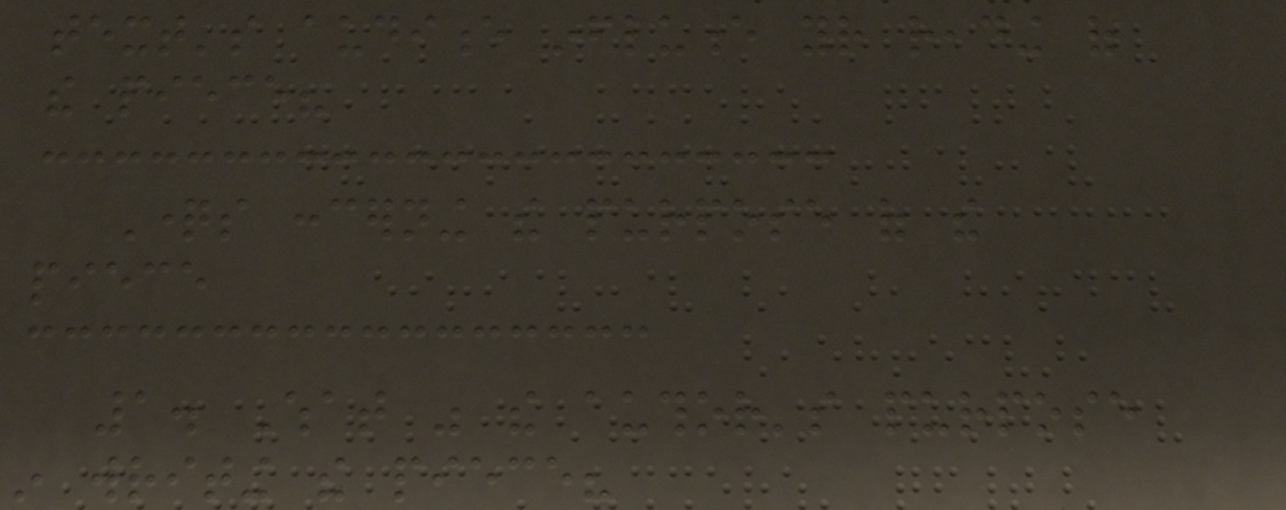text's audience influence your reading of
the piece?
Questions concerning the purpose of the
piece
1. What was the author's purpose
in writing the piece?
